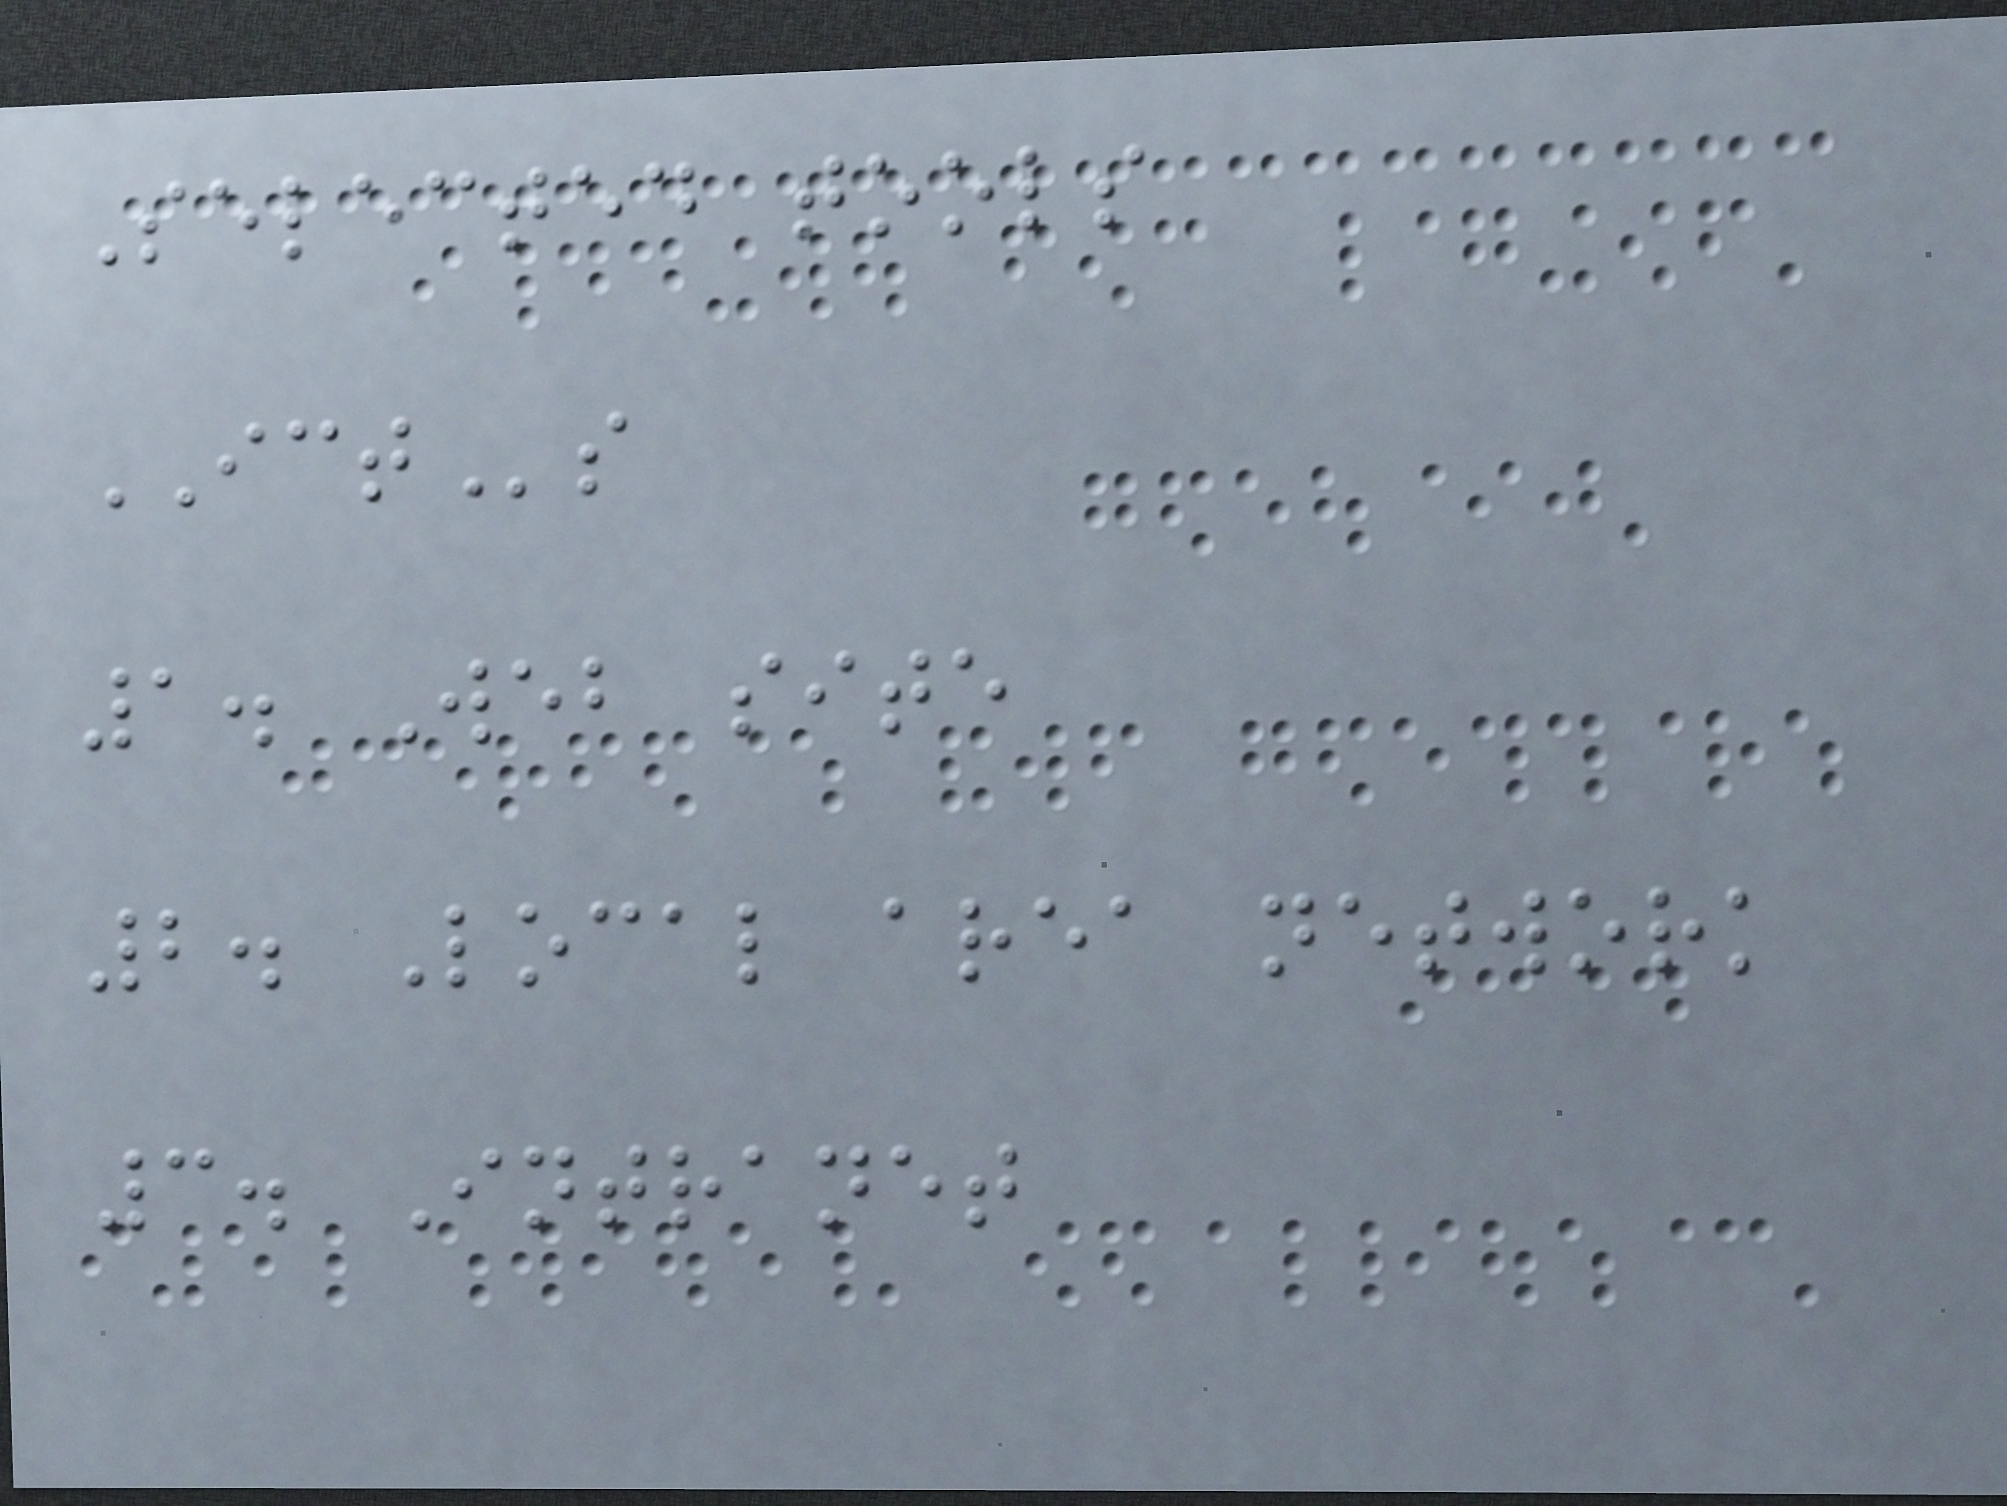Selected tools
ICTs
1. Web site
2. Local area network
3. Intranet
